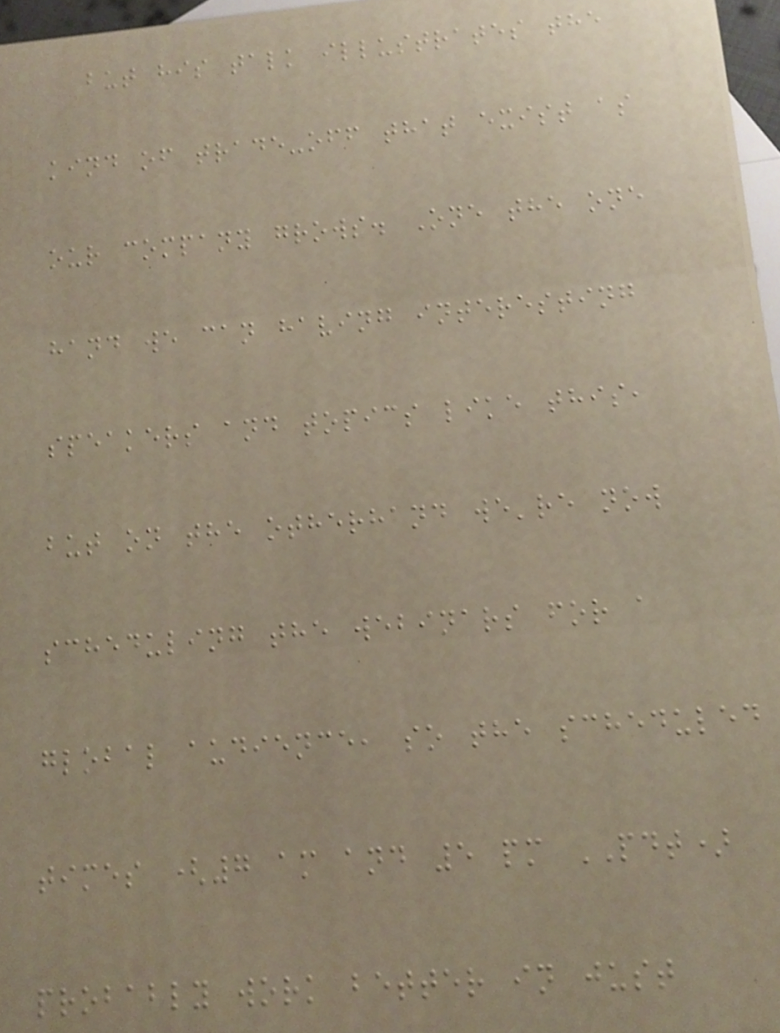but his talk illustrates the
kind of trade-off that exist as
our company grows. One the one
hand we can having interesting
speakers and topics like this,
but on the otherhand we're now
scheduling the webinars for a
global audience, so the scheduled
times (7 am and 5 pm PDT)
probably work better in just
